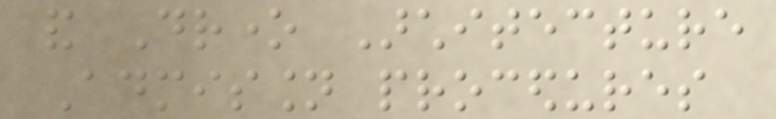and Drone Architecture
Admission procedures
